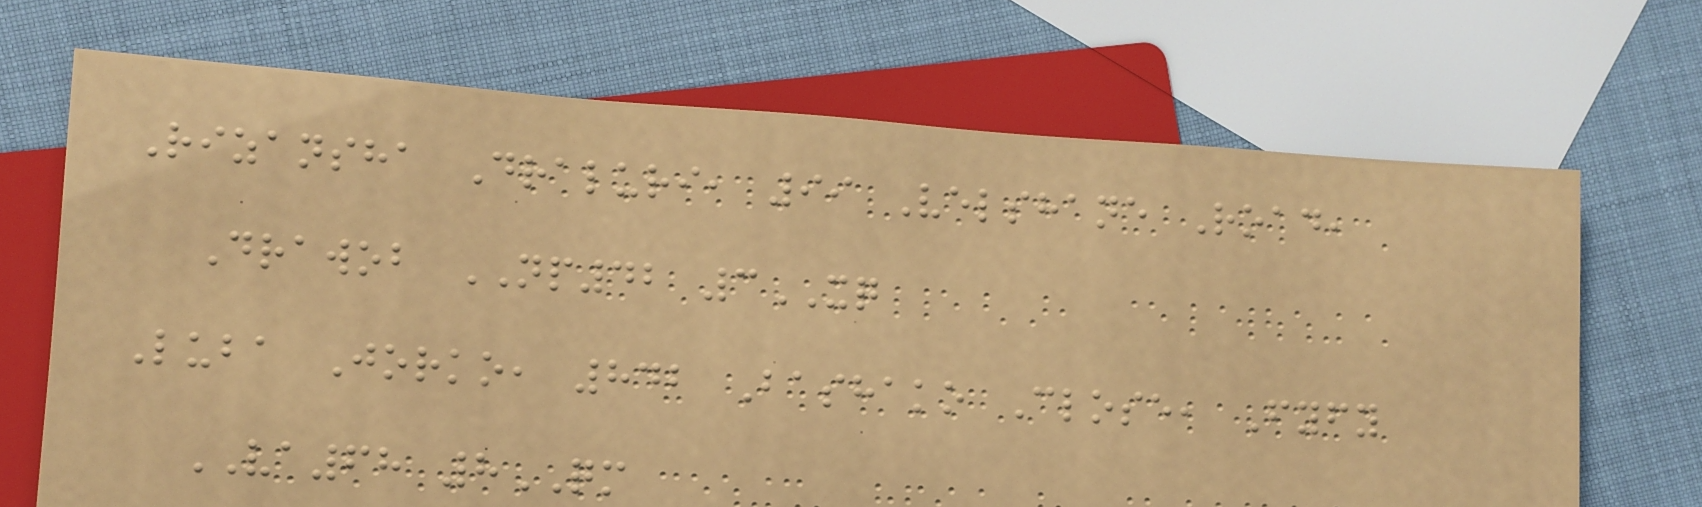Rizansha Draluri, 99 Velshane Road,
Drawob NP42 3XQ
Luba Jorko, 842 Bashako Close, Fyfy
VA68 8QM
